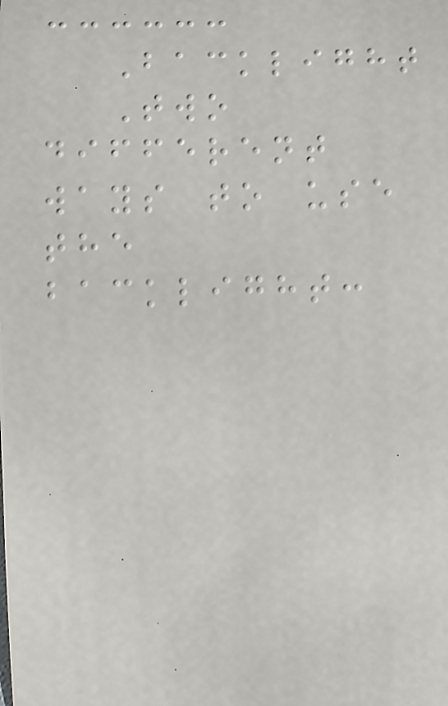Backlight
Two
different
ways to use
the
backlight:
